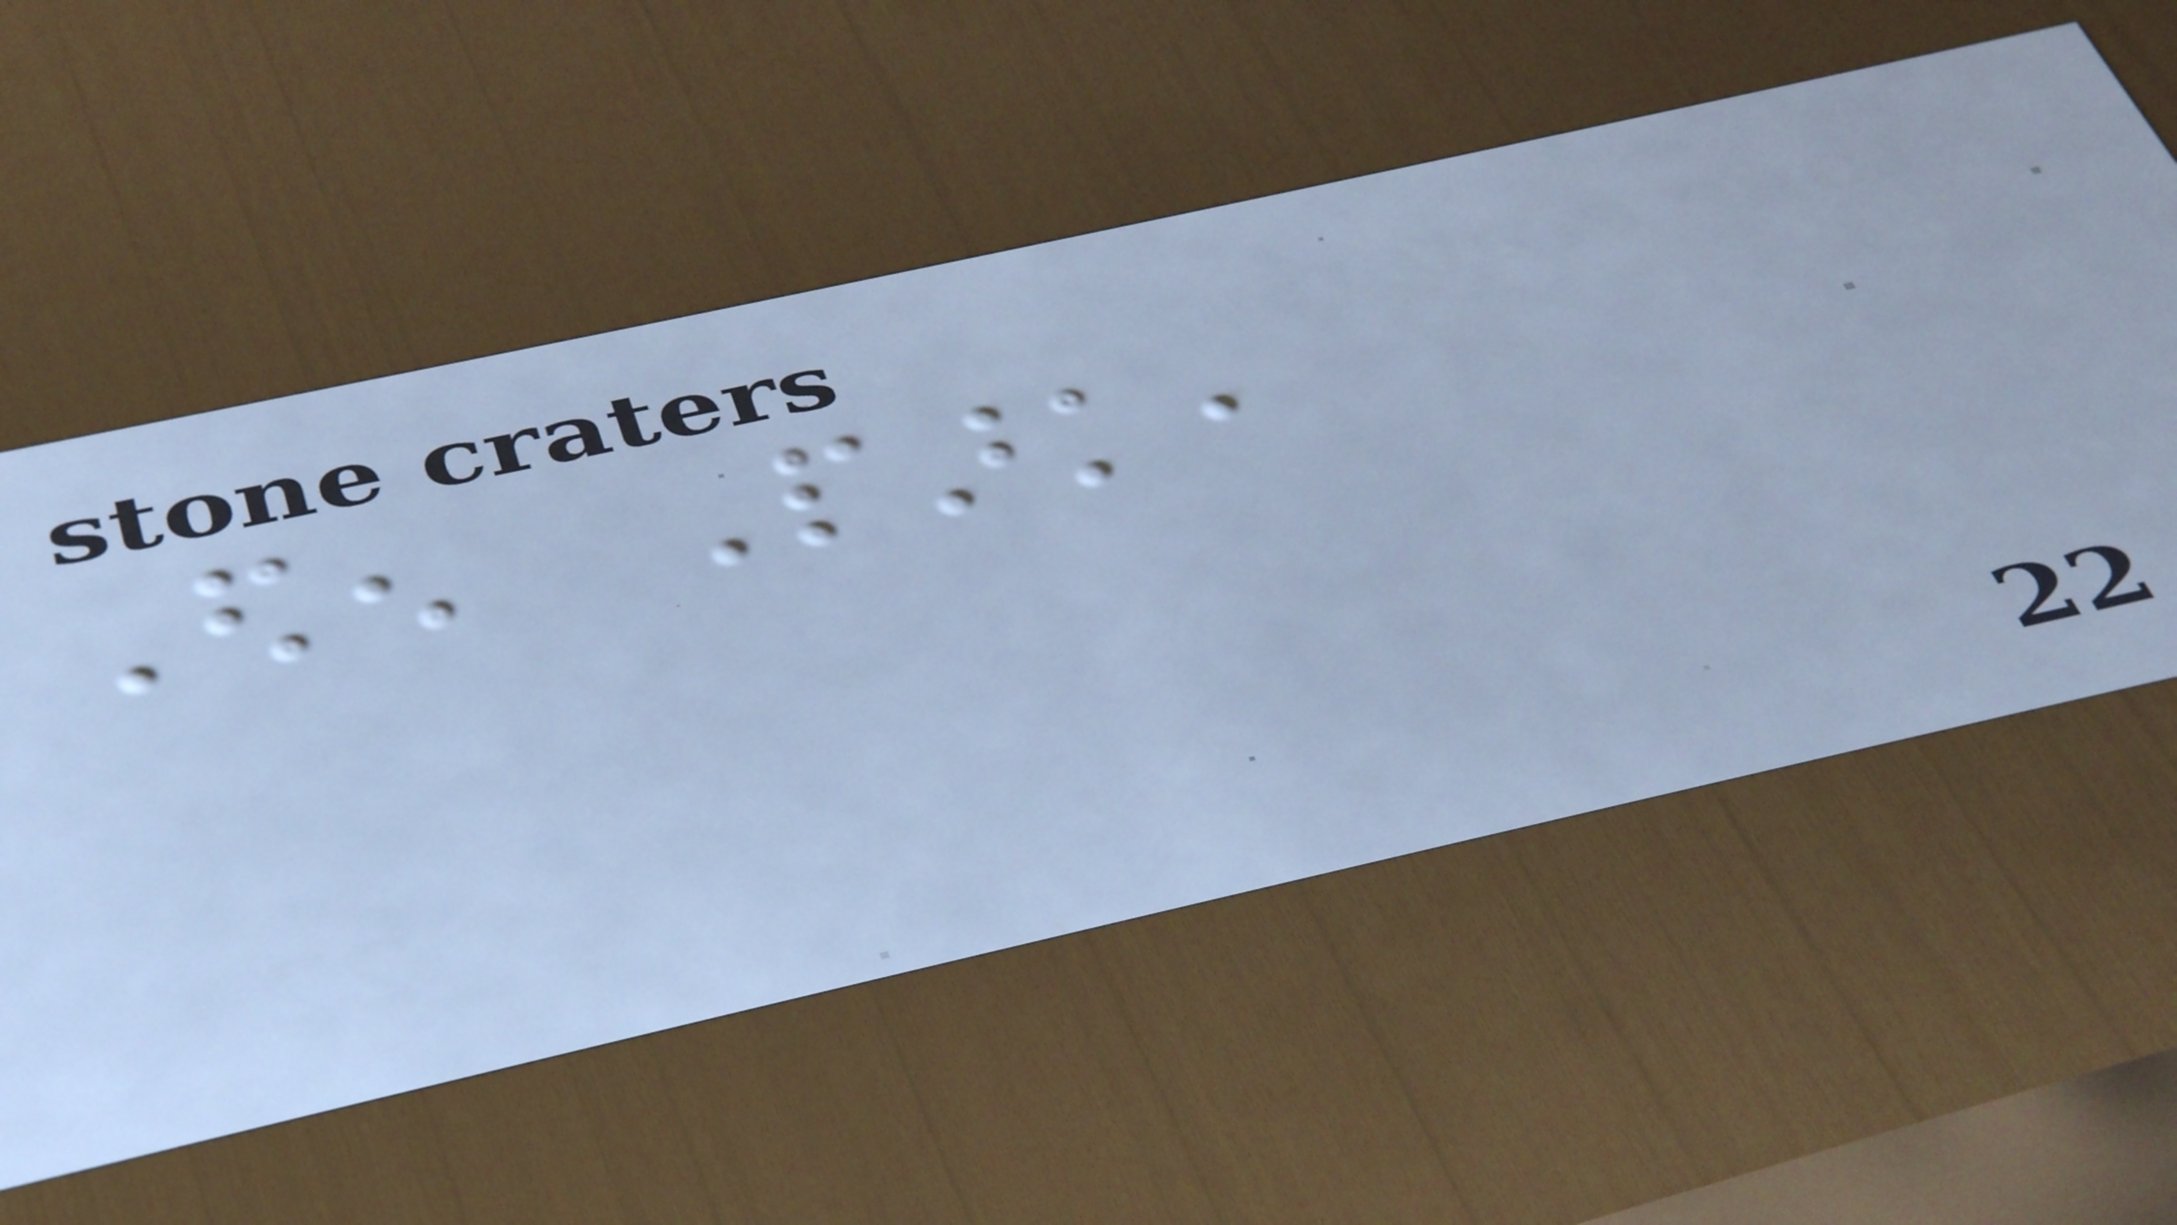Eden Park,
